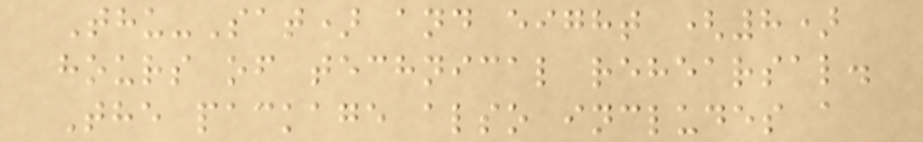Thu-Sat) and eight (8)
hours of technical rehearsal.
The package also includes a
